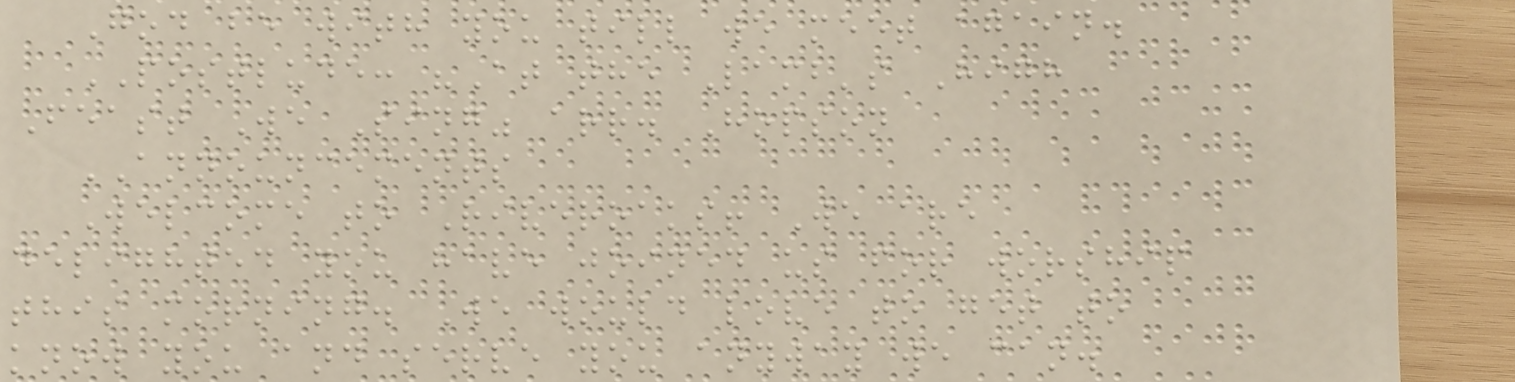God be with you till we meet again.
POSTLUDE: "At the Lamb's High
Feast We Sing" arr. Hopson
ANNOUNCEMENTS
Welcome to Riveroaks! We are
delighted you have joined us for worship
this morning. We would love to get to
know you and serve you anyway we can.
